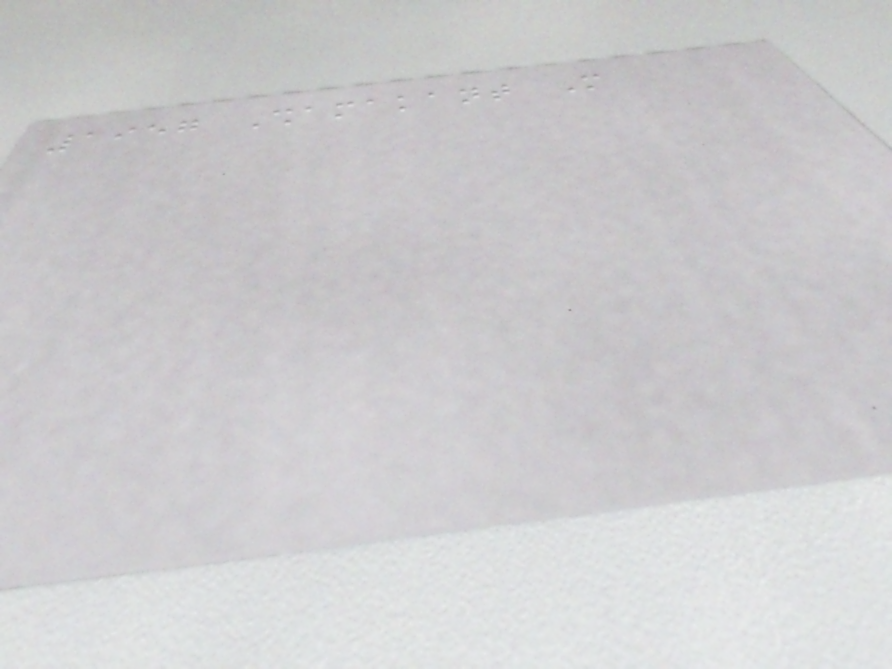1957 Shamakant More
